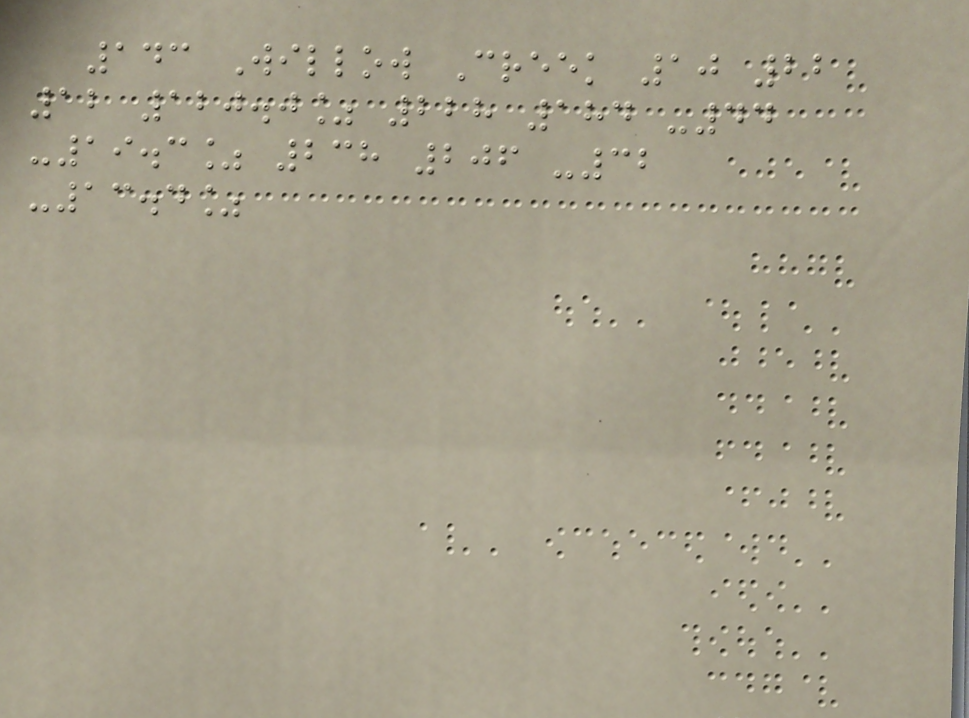143 Willow Creek 10 22
12 120.0% 228 184 -44
-19.3% 238 206 -32
-13.4%
